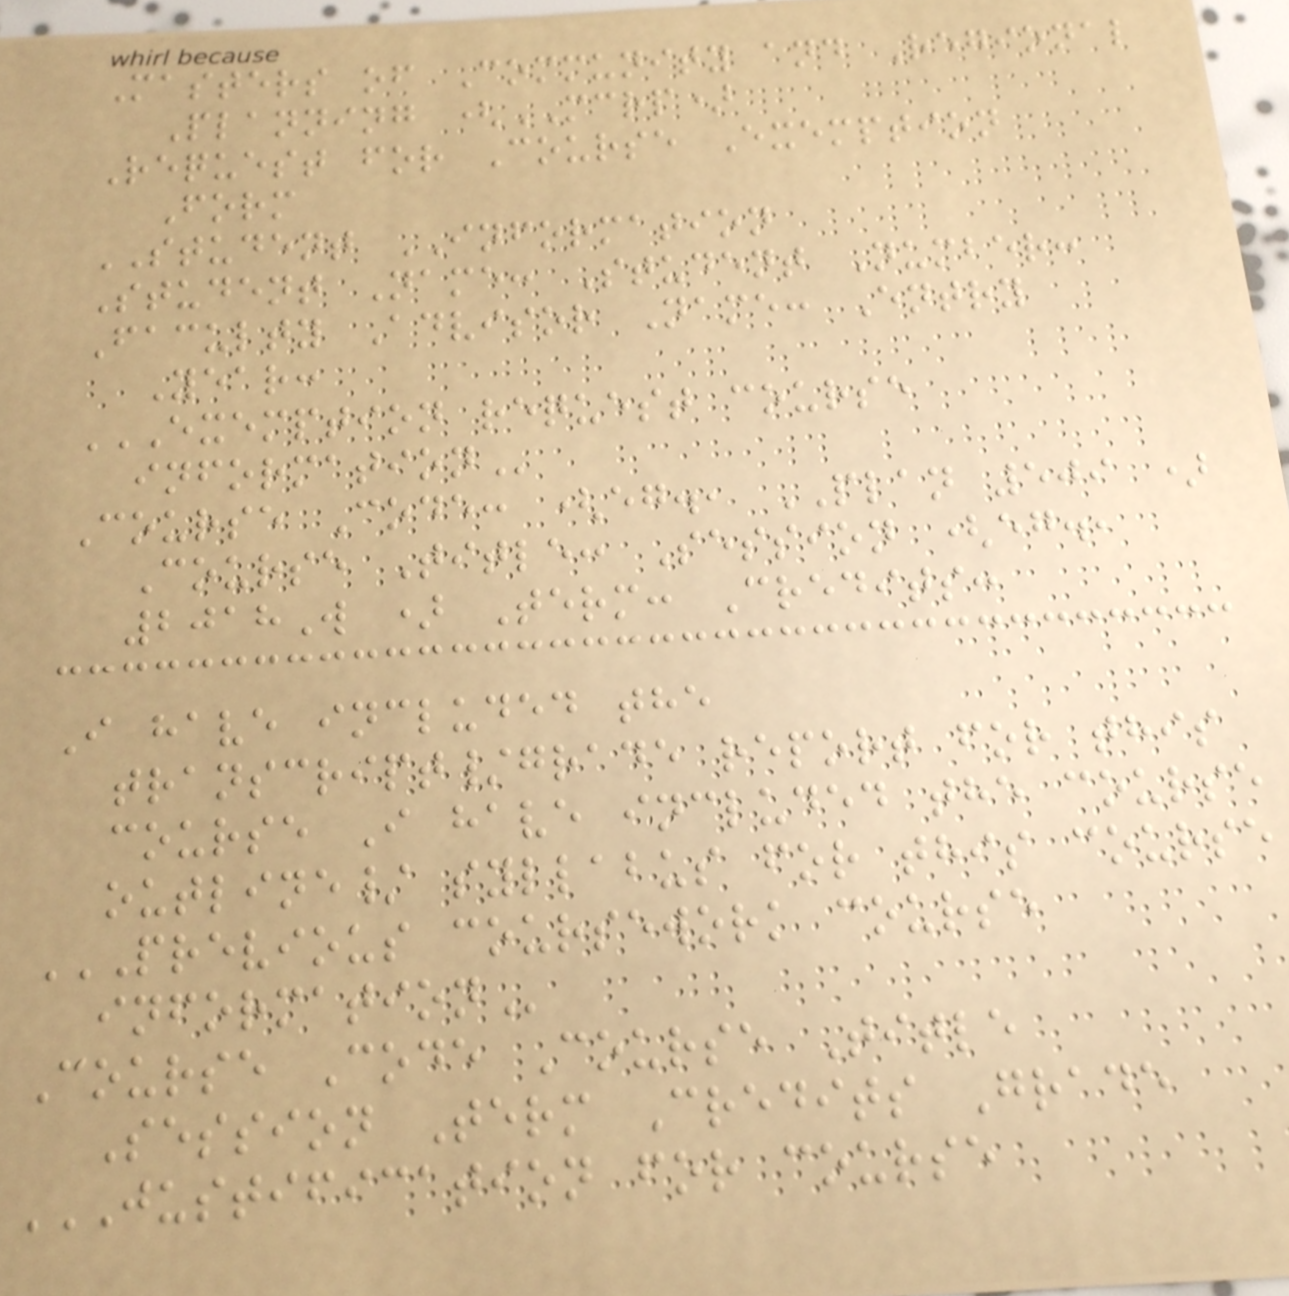Masters of Community and Regional
Planning (MCRP)
Request for Course Exemption
Form
STUDENT INFORMATION
Student Name: Student Number:
Faculty Advisor Name: Entry
Year:
EXEMPTION REQUEST COURSE
INFORMATION
Course Code: (eg., PLAN 509 )
Course Title: Session (eg.,
2018W ) Term: Credits:
I have included the
transcript/grade report for this
course I have included the course
outline/ syllabus for this course
PREVIOUS COURSEWORK COURSE
INFORMATION
Course Code Course Title
Session Term Credits Grade
JUSTIFICATION FOR COURSE
